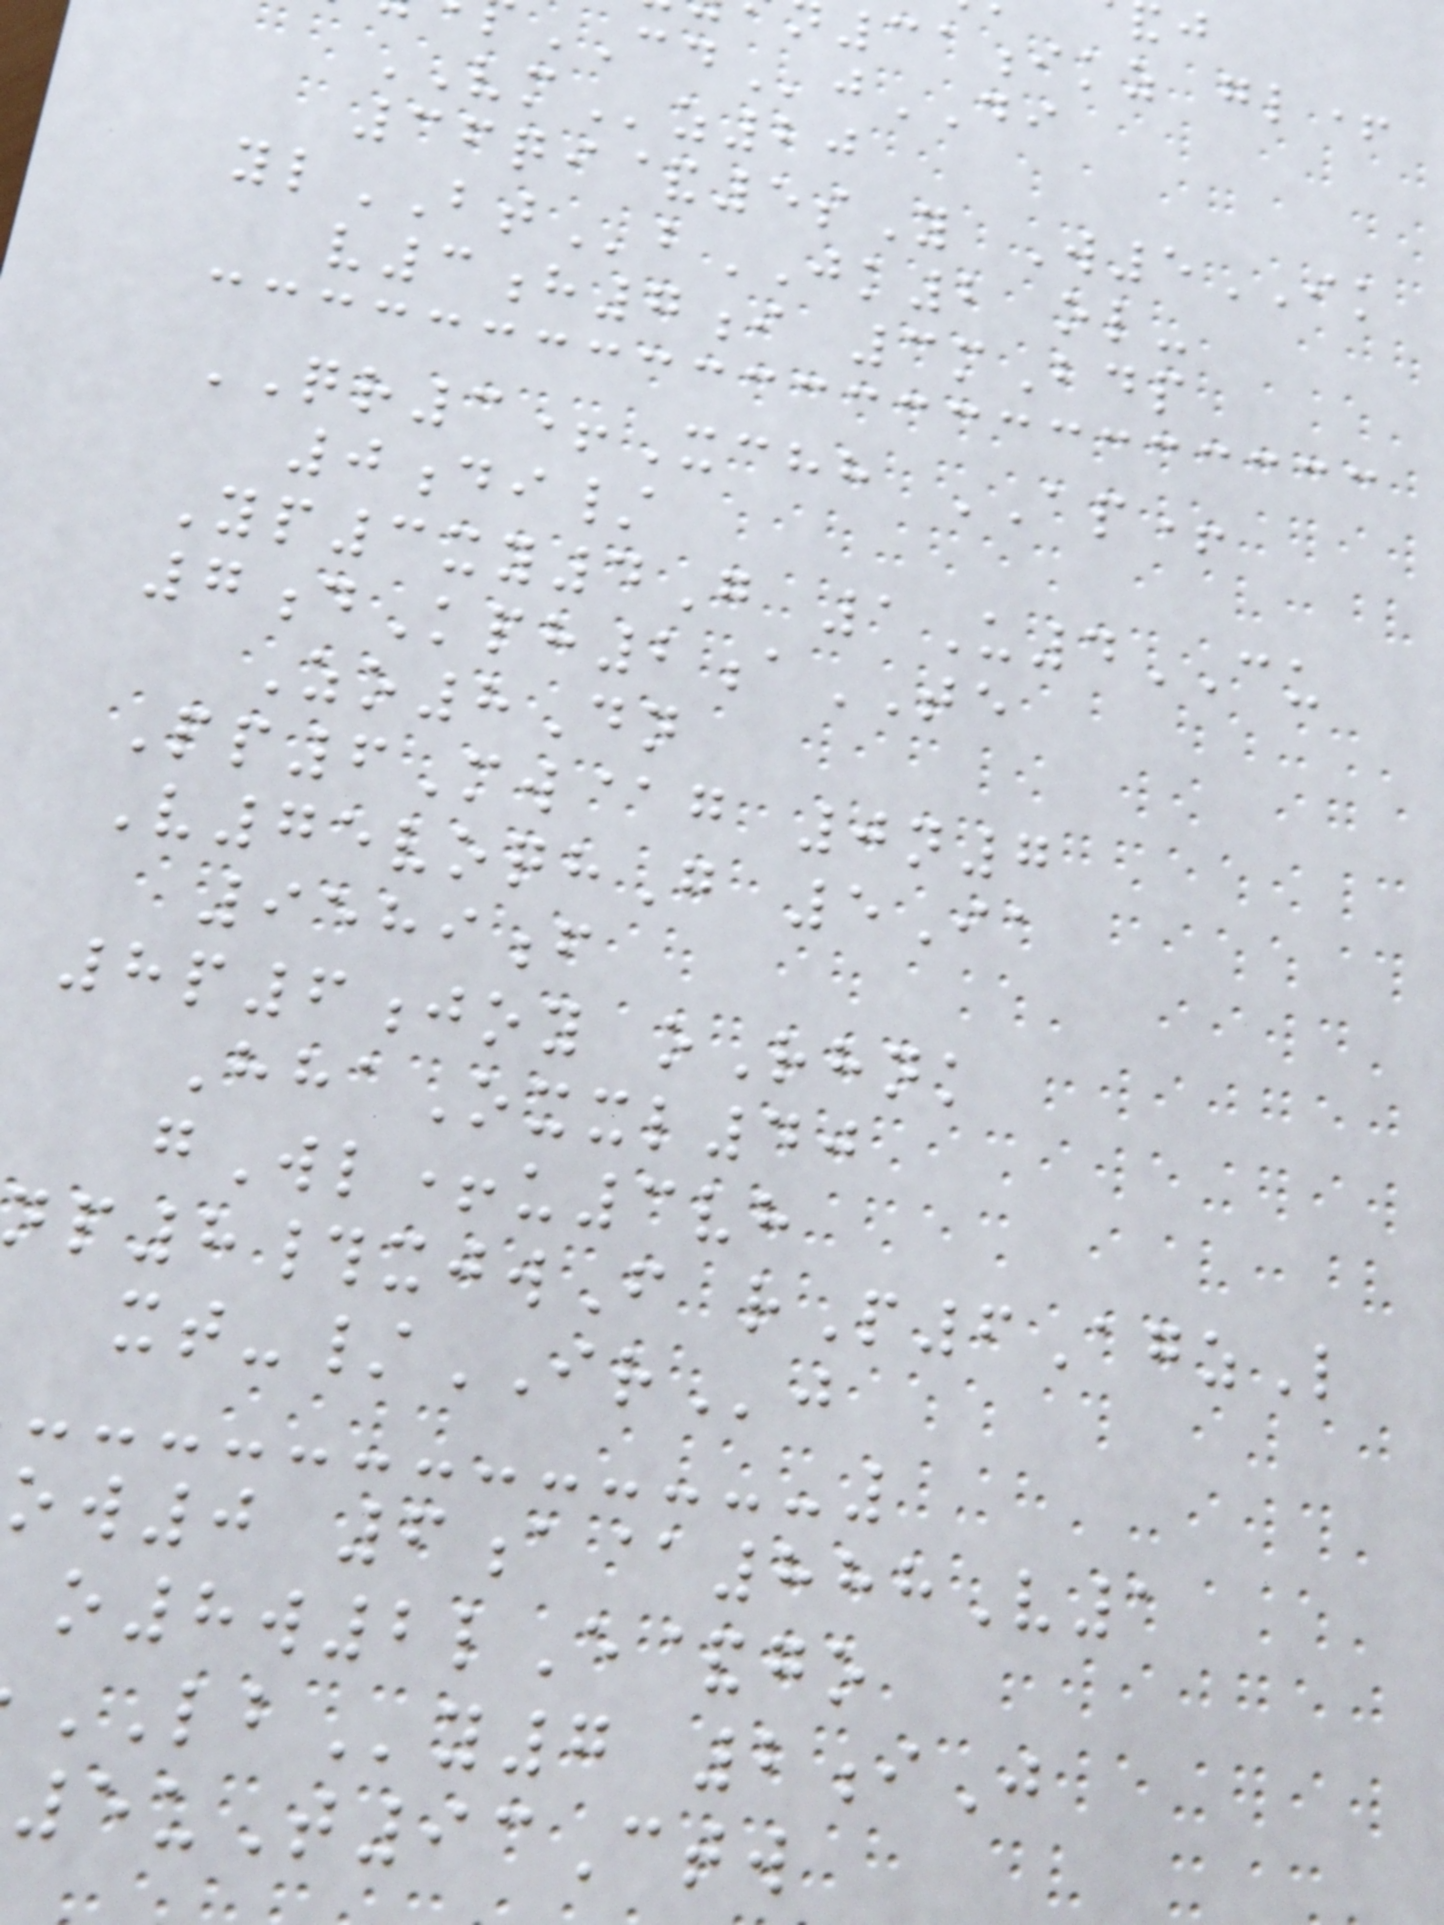31ikz gl+
CDjDI
VMz20
36qi&5sY W5IK
ylBTbJK2 ol-
v3h7i 3mBdp
QR3+Xchh AP+
0di/
Yp3xy4G 1U4CU
7dKph2aTE
Zo8Dn
Pp6Mw@g 0n7
V75voqhG 5Ia
9589f
8p6joy oRhnk
HhaOxxl40
gWl+u3vh
np8#xjwF rP6AgzL
xt-/IRj
ow0 6a@888V1
o8w2lE&go
LBy7 2iJ
5uT93Ctw
